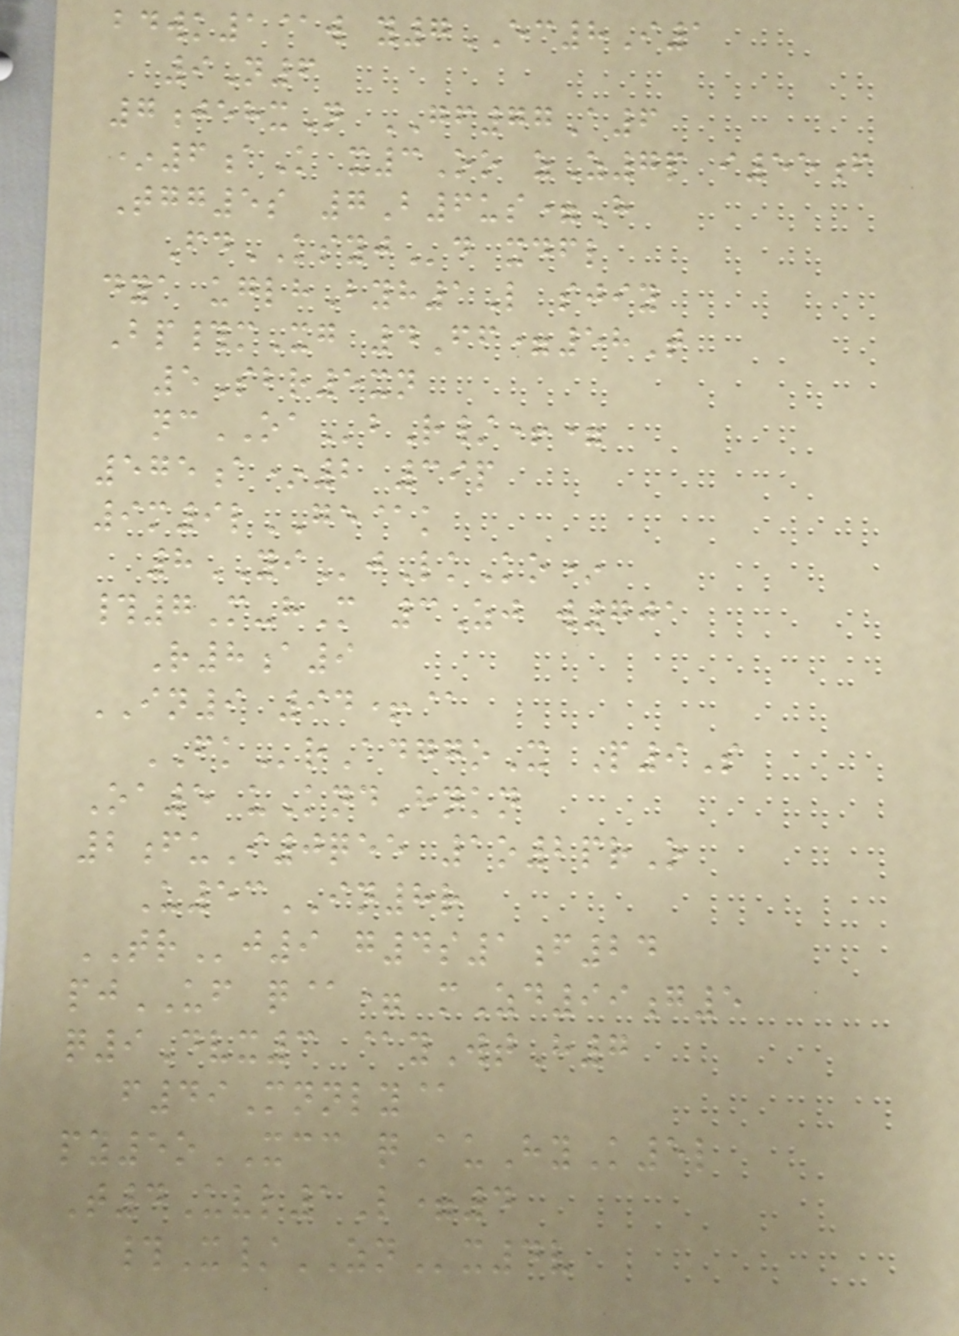bdwk1@w y7EC8I1
9N6
7jehxN GF77A6
*6aK x3Oo zZ7p i55f
Tgg5s 7B6us=H
FdKSYJd xdfl
dya uglhByh1L sjiy
Bp#mXg 4Ff=58T
5Sbr5xn
ncOAbR/+=
575a*2 39p
9m9lGE@k
8YIjLkKo*
#7M-hM 3Zj w701
R8a9
IN9 94+@
FKrAdggoX P9S
Oa5 uKndHnkn
2fuI0qee 1o2prO
U53IN8r
TRj9 g4s1f24
pjUF q@= mZd99g5
q9Dvx3 @yWtH7
f49Mnnly@
py5oXCC qAuHyK5l
T4Uvl1L=4
#X/ZNx4v
